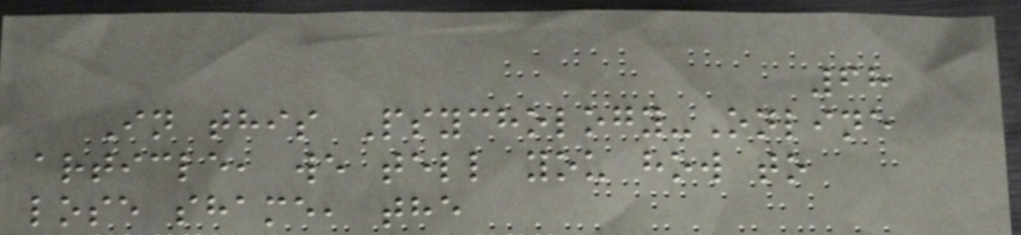68
In this Psychology-Online
article, we tell you how to
lose shame, the
